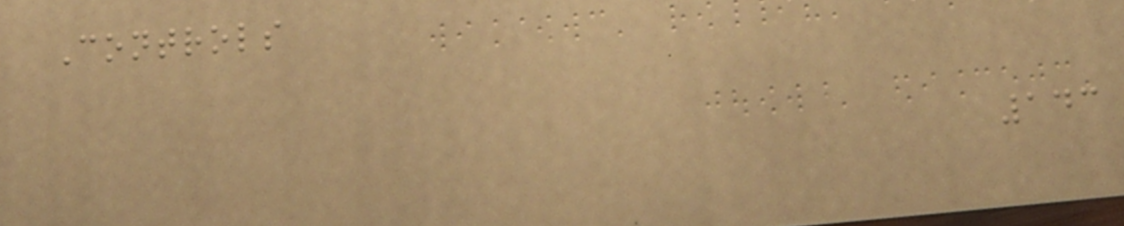Controls
143
